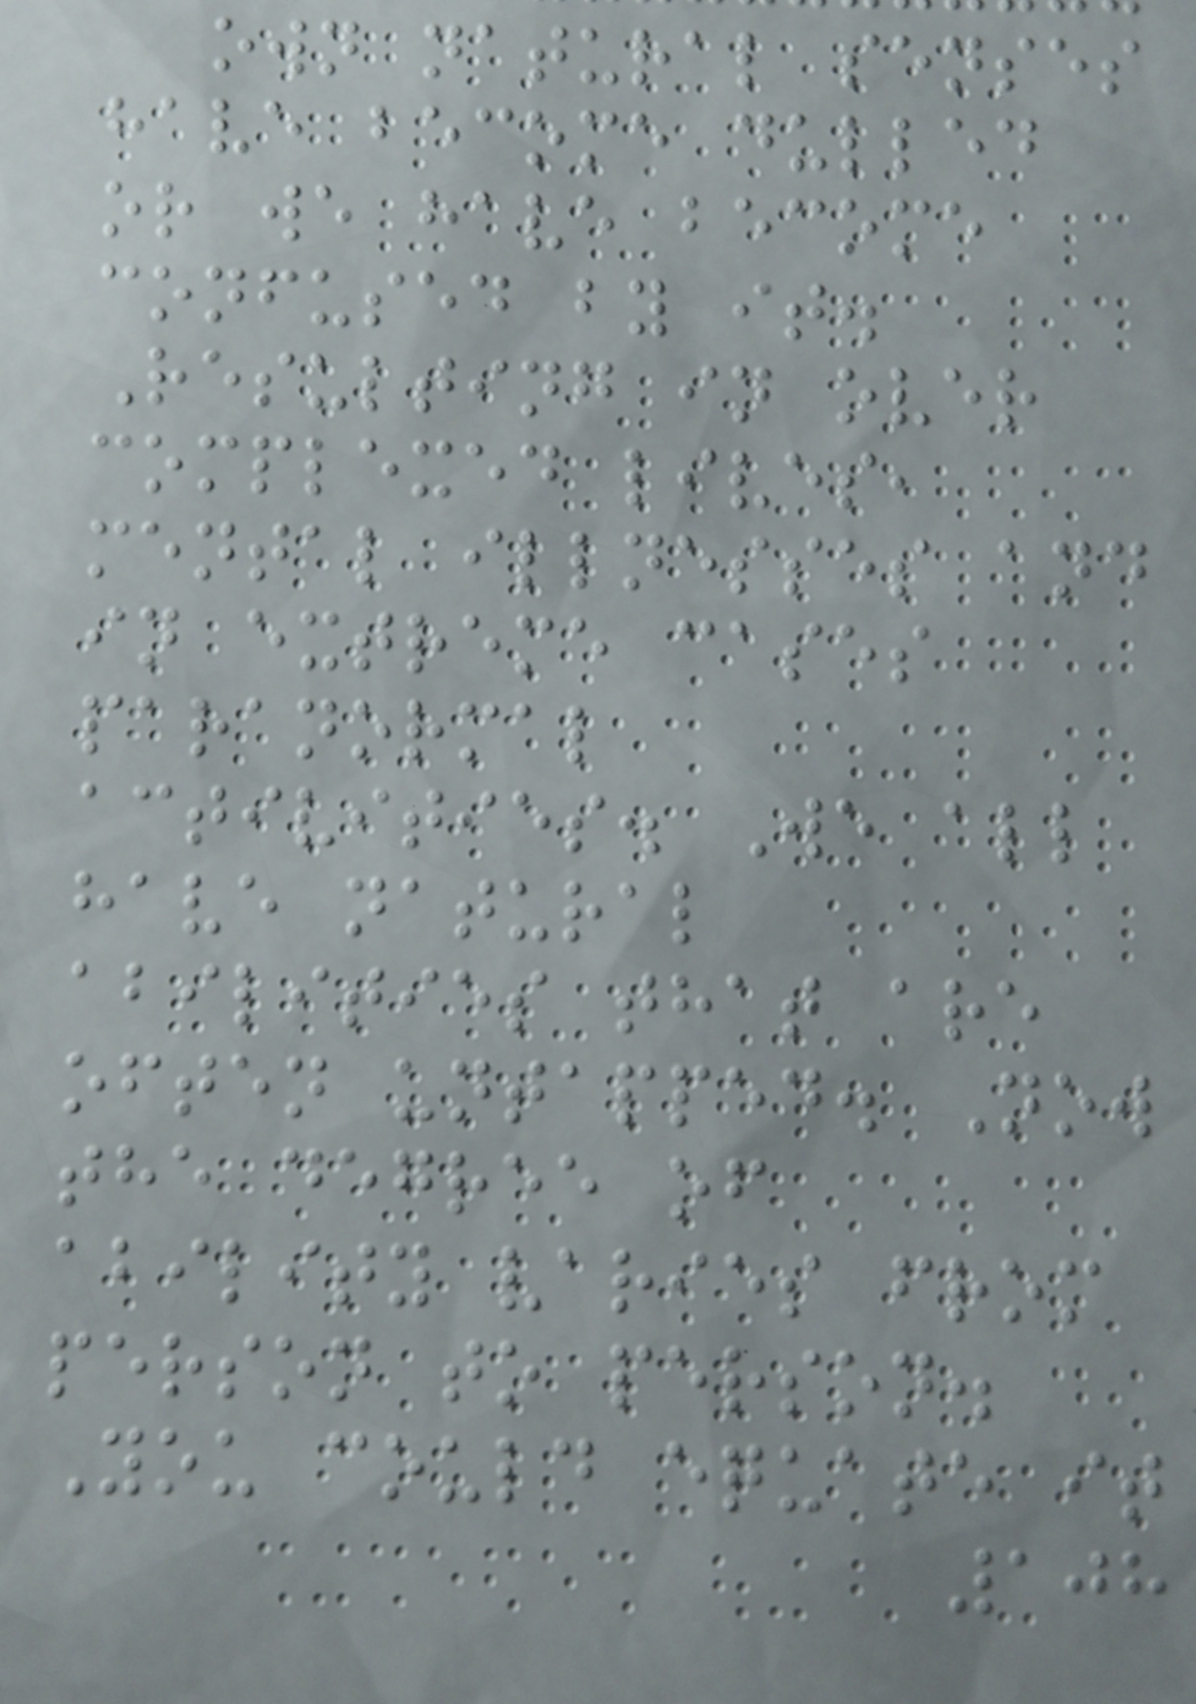own natural senses
have become dulled
or we have become
confused by it.
Resulting in over
complexed lives,
mental illnesses and
in extreme cases
paranormal
activities. We all
have natural
abilities that are
often untapped. Now
the degree of
ability varies from
person to person.
You could equate it
108
